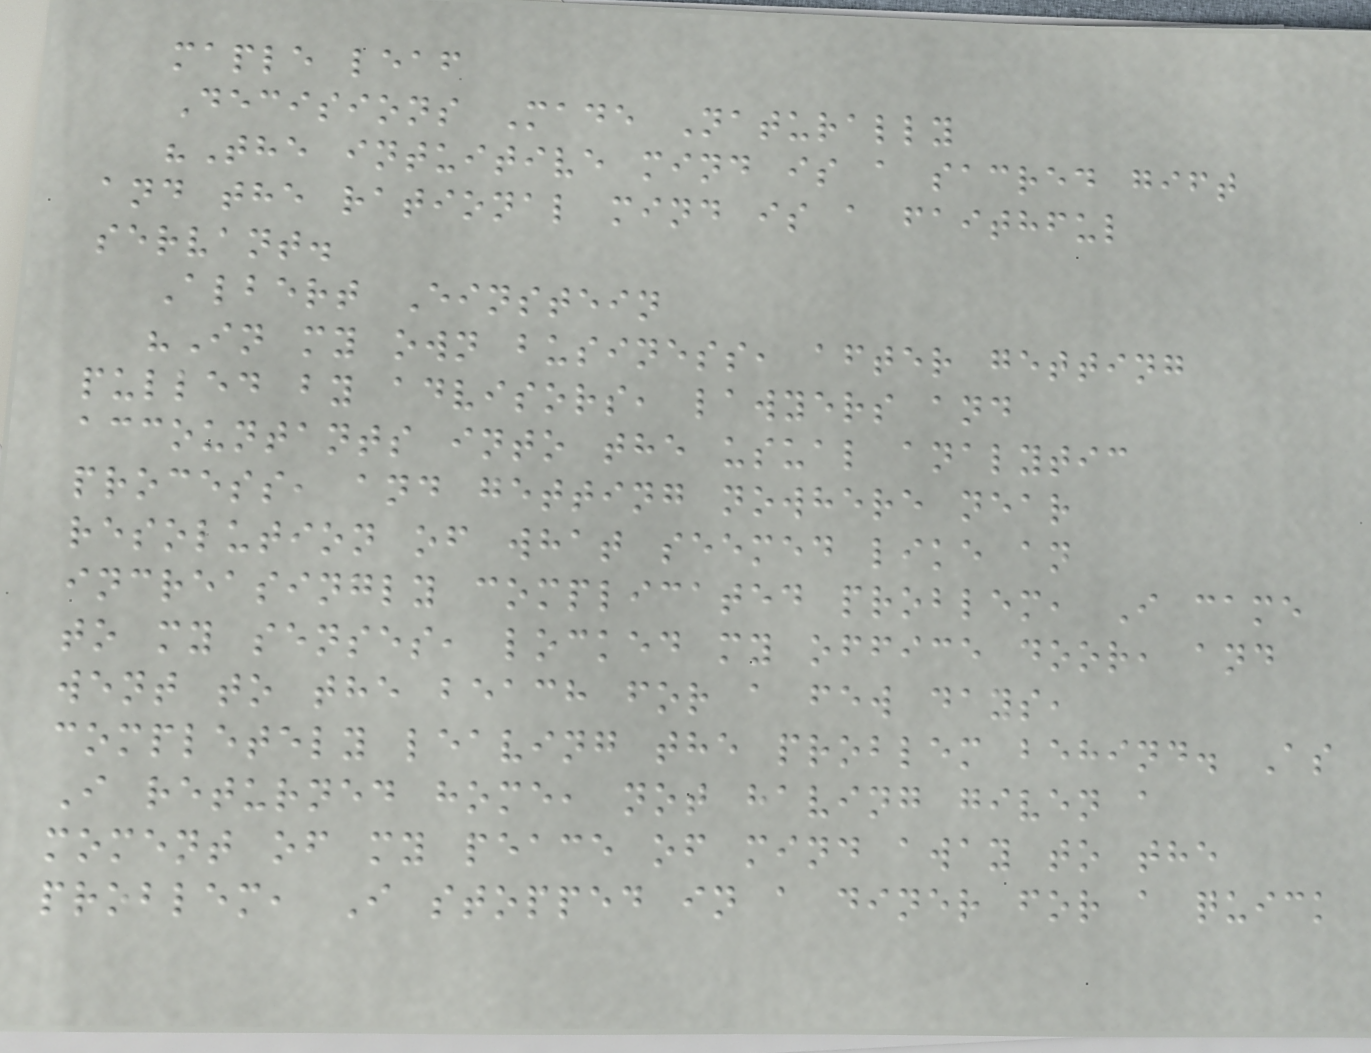maple leaf
Decisions Made Naturally
"The intuitive mind is a sacred gift
and the rational mind is a faithful
servant.
Albert Einstein
"In my own business, after getting
pulled by advisors, lawyers and
accountants into the usual analytic
process, and getting nowhere near
resolution of what seemed like an
increasingly complicated problem, I came
to my senses, locked my office door, and
went to the beach for a few days,
completely leaving the problem behind. As
I returned home, not having given a
moment of my peace of mind away to the
problem, I stopped in a diner for a quick
